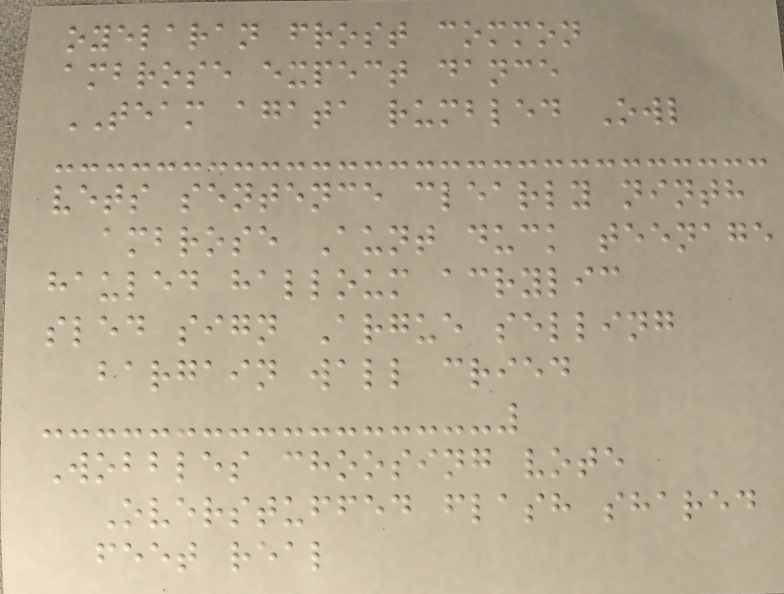oyelaran frost common
ambrose expect dance
TEAM agata rumbled Owl
vets sentence clearly ninth
ambrose Aunt duck teenage
hauled halloum acrylic
sled sign Argue selling
bargain wall cried
Wobbles choosing vote
Overstuffed flash shared
feet real
